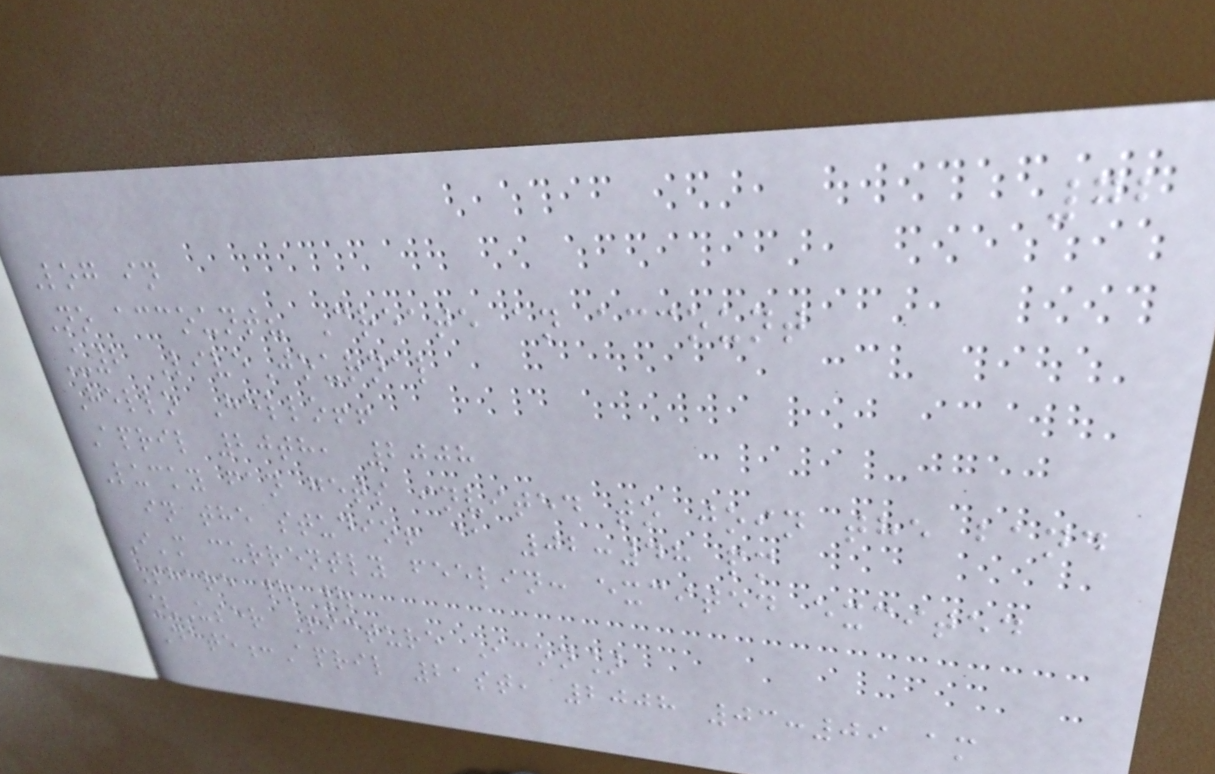72
Log in
No account? Create an account
U2 LiveJournal
Hello Hello!!
April 20th, 2008
Lucky fan gets invited to join the band
in the studio! @ 02:48 pm
I'm currently feelin: excited excited
Share | |
[User Picture Icon]
Date:April 21st, 2008 03:09 am
